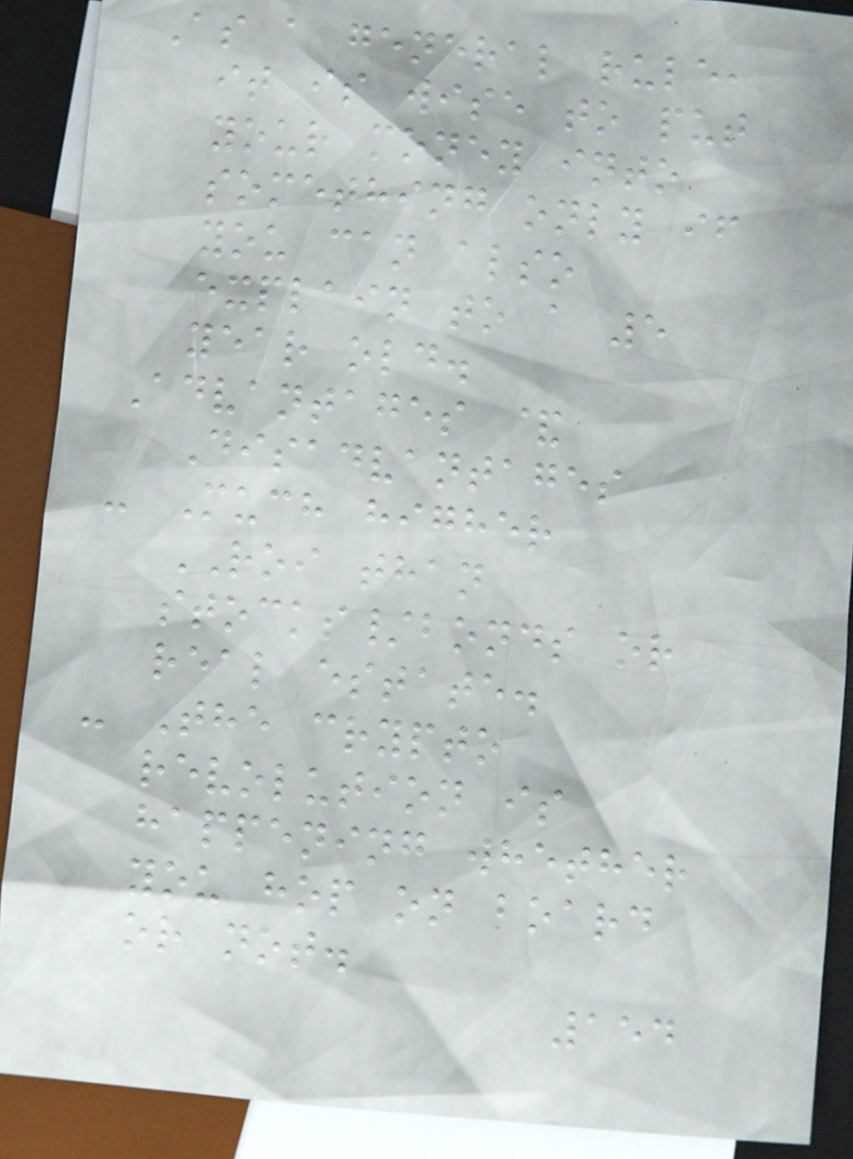As a general rule,
it is wise to put
your money into
something only if
you can also
explain to a 5
year old.
Advantages &
Disadvantages
- Much higher
ROI than
stocks/bonds or
real estate.
- The crypto
revolution is
happening whether
you hop on board
or not.
154
